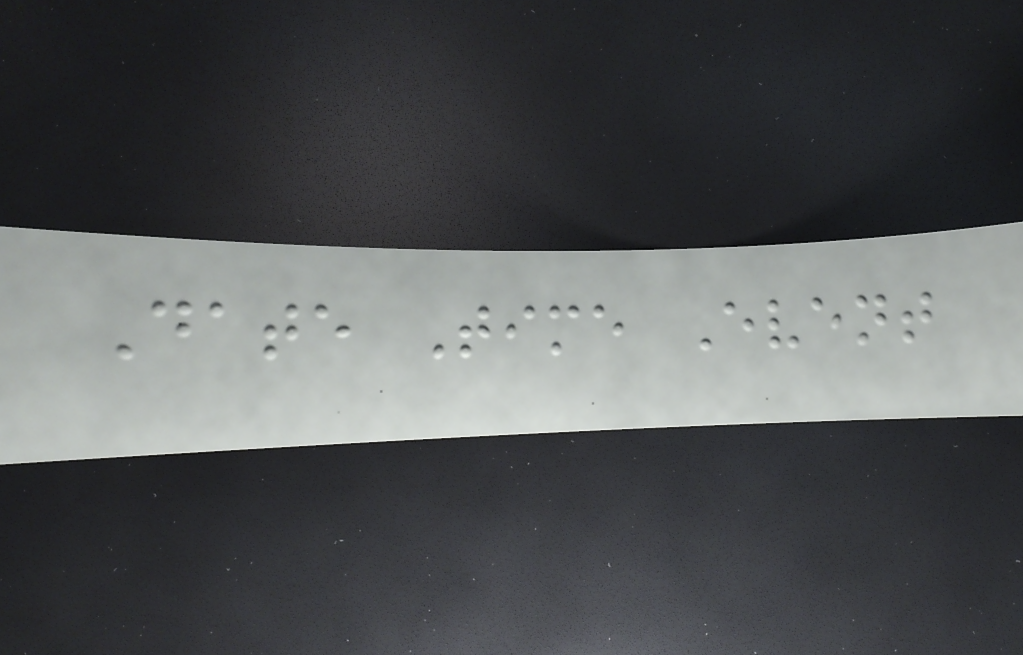Date Time Event
